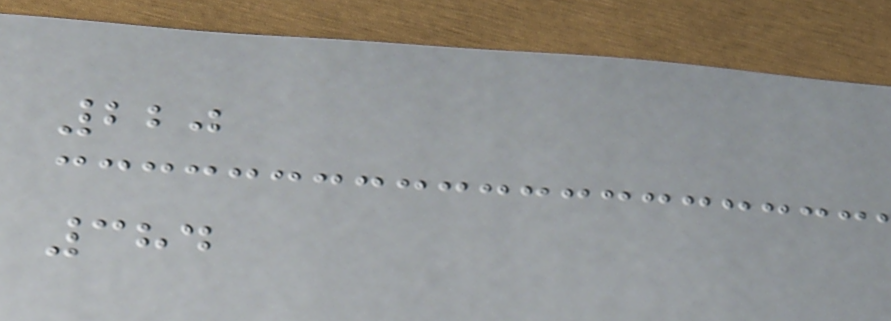220
384
